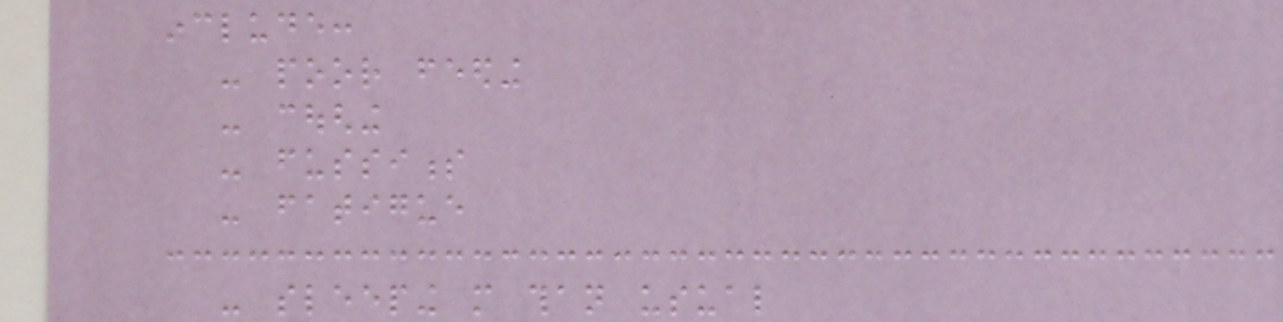include:
- poor feeding
- coughing
- fussiness
- fatigue
- sleeping more than usual
